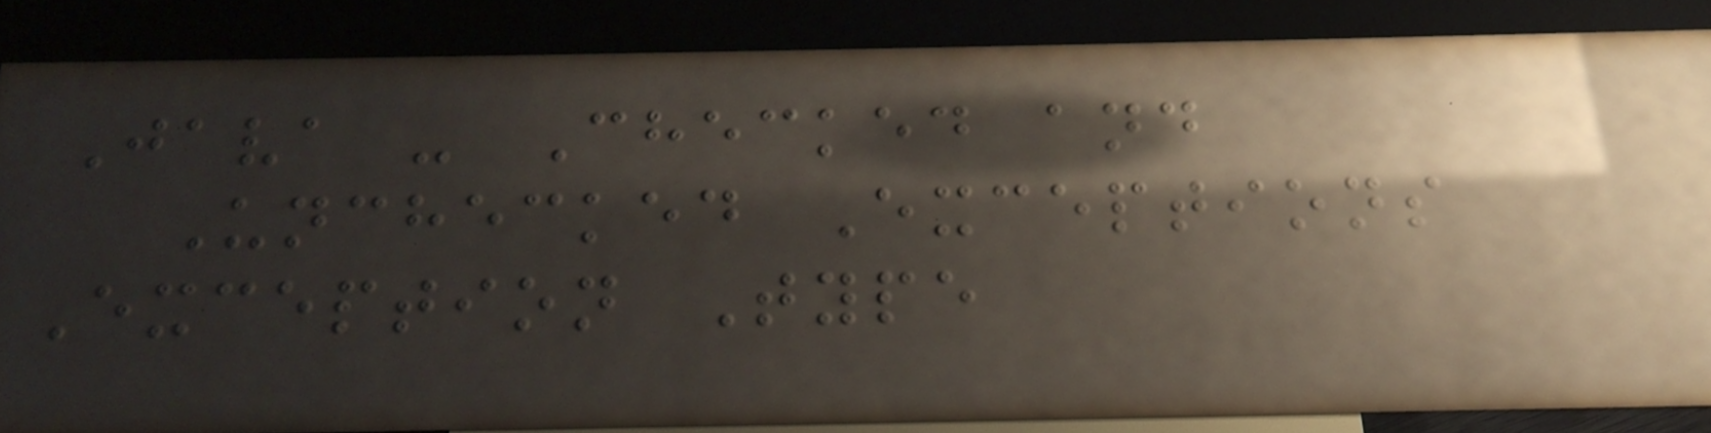Java - Checked and
Unchecked Exceptions
Exception Type
